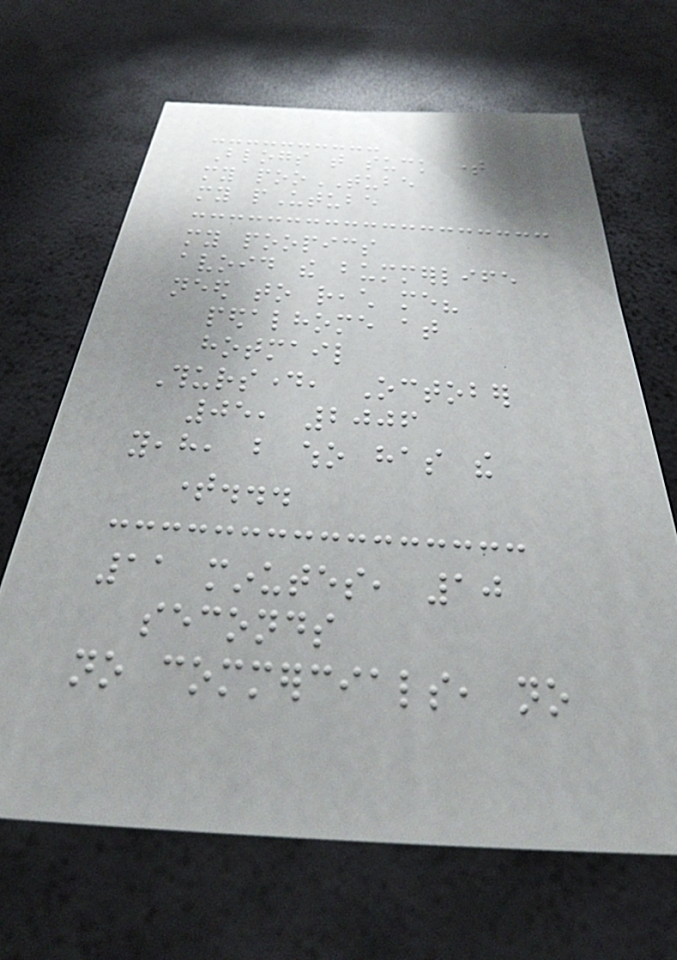Blogs that suck time
my pooTUBE
my pUtube
my poopics
avoid the bummerlife
need to reach me?
pedalhome at
hotmail
Thursday, October
05, 2006
yeah, but who has the
time...
11 minutes, 10
seconds
no commercials, no
